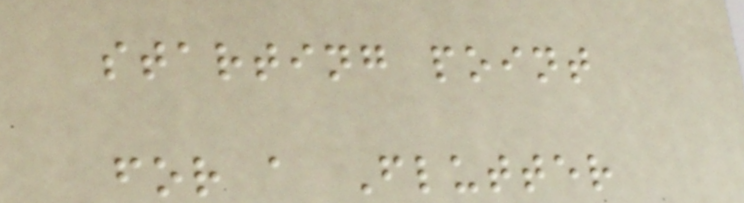starting point
for a Flutter
